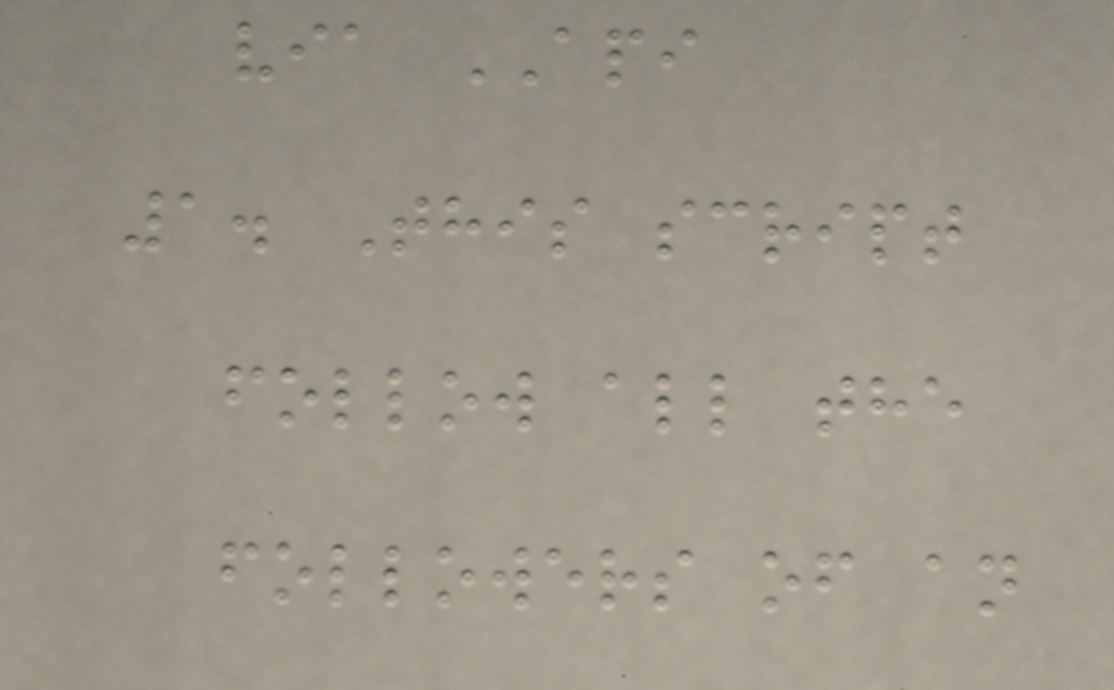via API
1. This script
follow all the
followers of an
